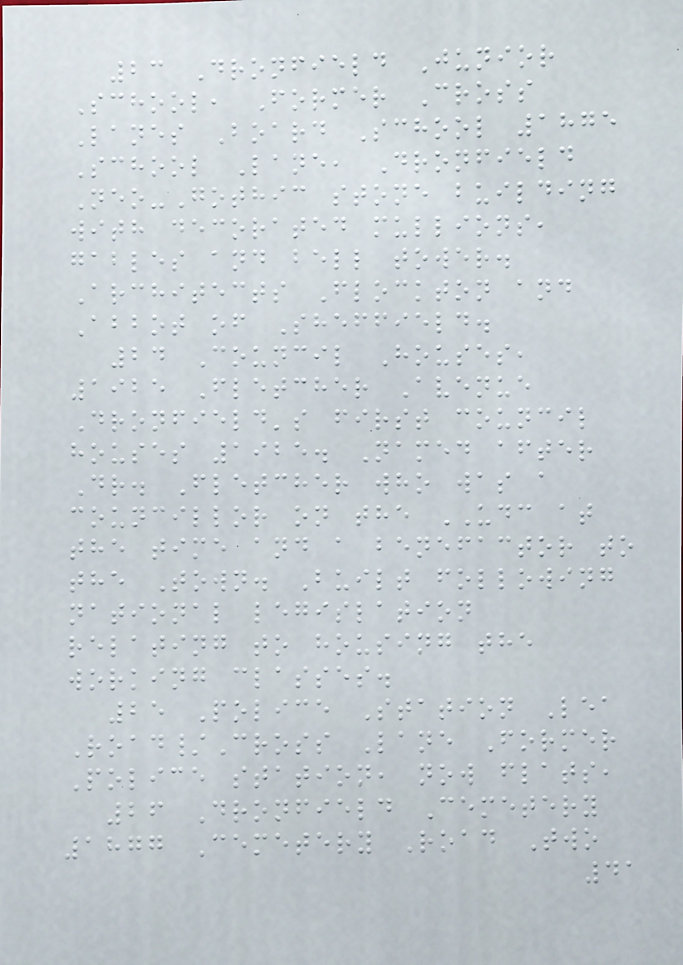23 Dronfield Junior
School, Former Cross
Lanes Board School 1875
School Lane, Dronfield
Neo-Gothic stone building
with decorated mullions,
gables and bell tower.
Architects Flockton and
Abbot of Sheffield.
24 Council Houses,
1925 Fletcher Avenue
Dronfield's first council
houses 1925. Named after
Dr. Fletcher who was a
councillor on the UDC at
the time and a benefactor to
the Town. Built following
national legislation
relating to housing the
working classes.
25 Police Station Lea
Road/Cross Lane Former
Police station, now flats,
26 Dronfield Cemetery
1877 Cemetery Road Two
41
